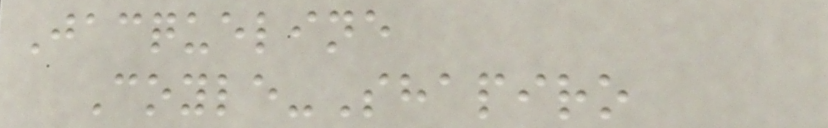Jacqueline
Coyle-Shapiro
